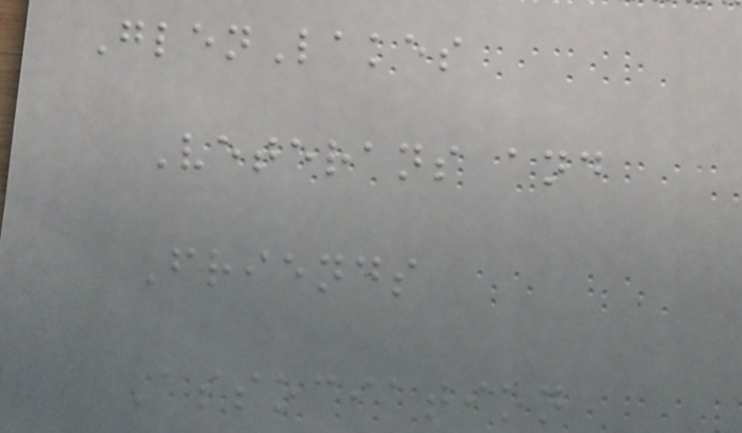GlenLakes
Veterans and
Friends
Association
